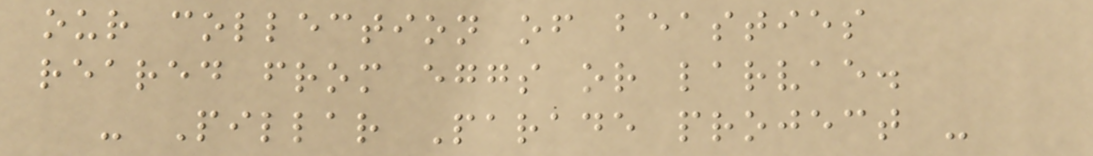our collection of beasties
reared from eggs or larvae.
- Pillar Parade project -
